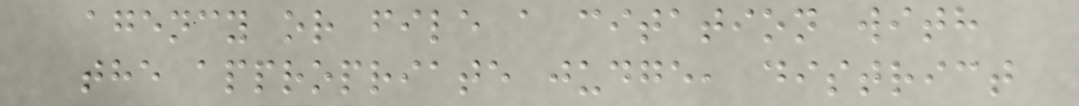agency or file a citation with
the appropriate judge, district
